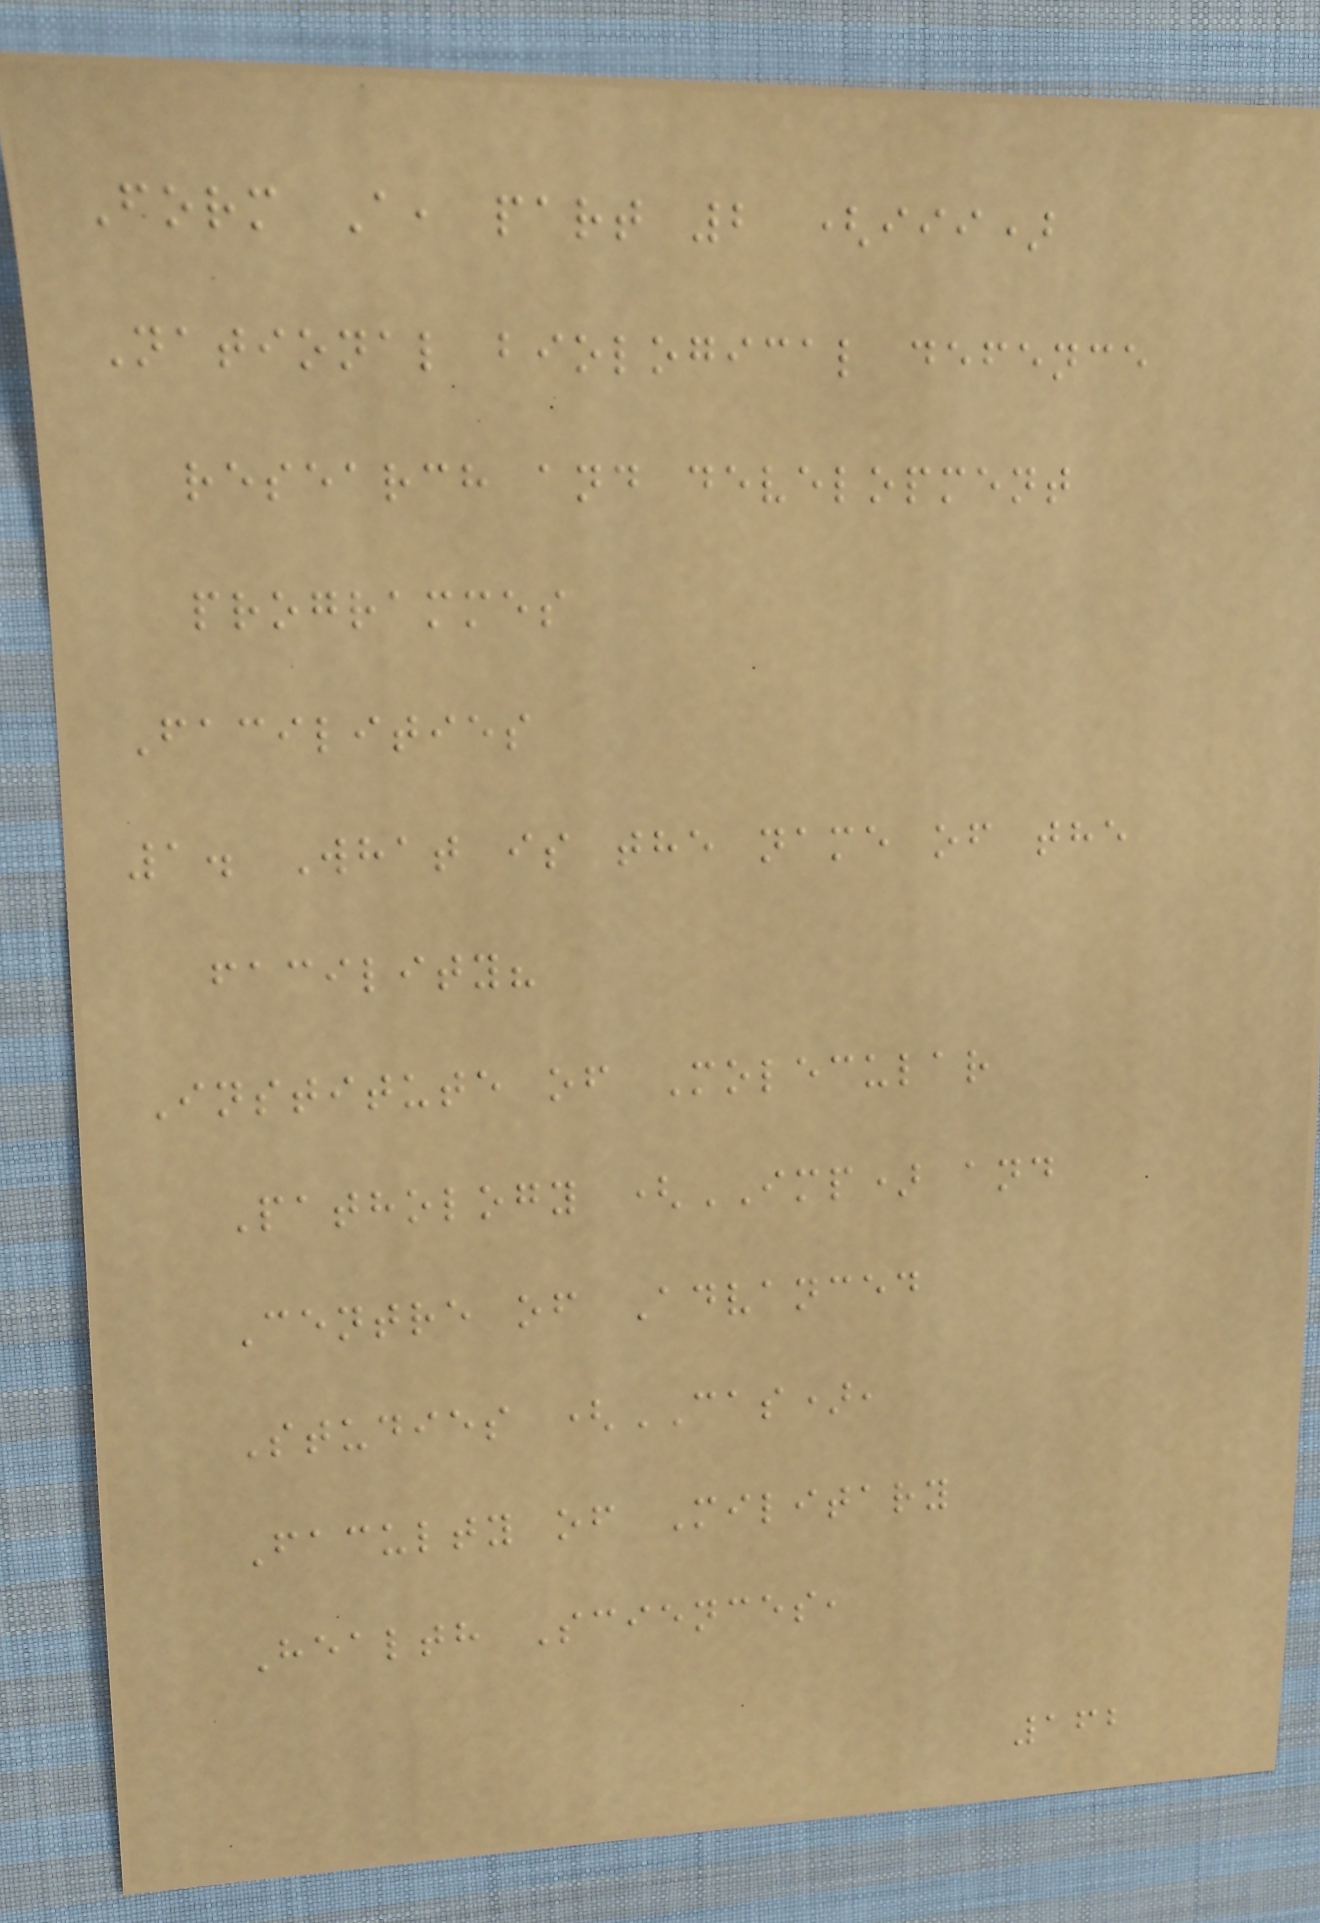Form A, part 2 (iii)
National biological defence
research and development
programmes
Facilities
1. What is the name of the
facility?
Institute of Molecular
Pathology (IMP) and
Centre of Advanced
Studies (CAS),
Faculty of Military
Health Sciences,
162
